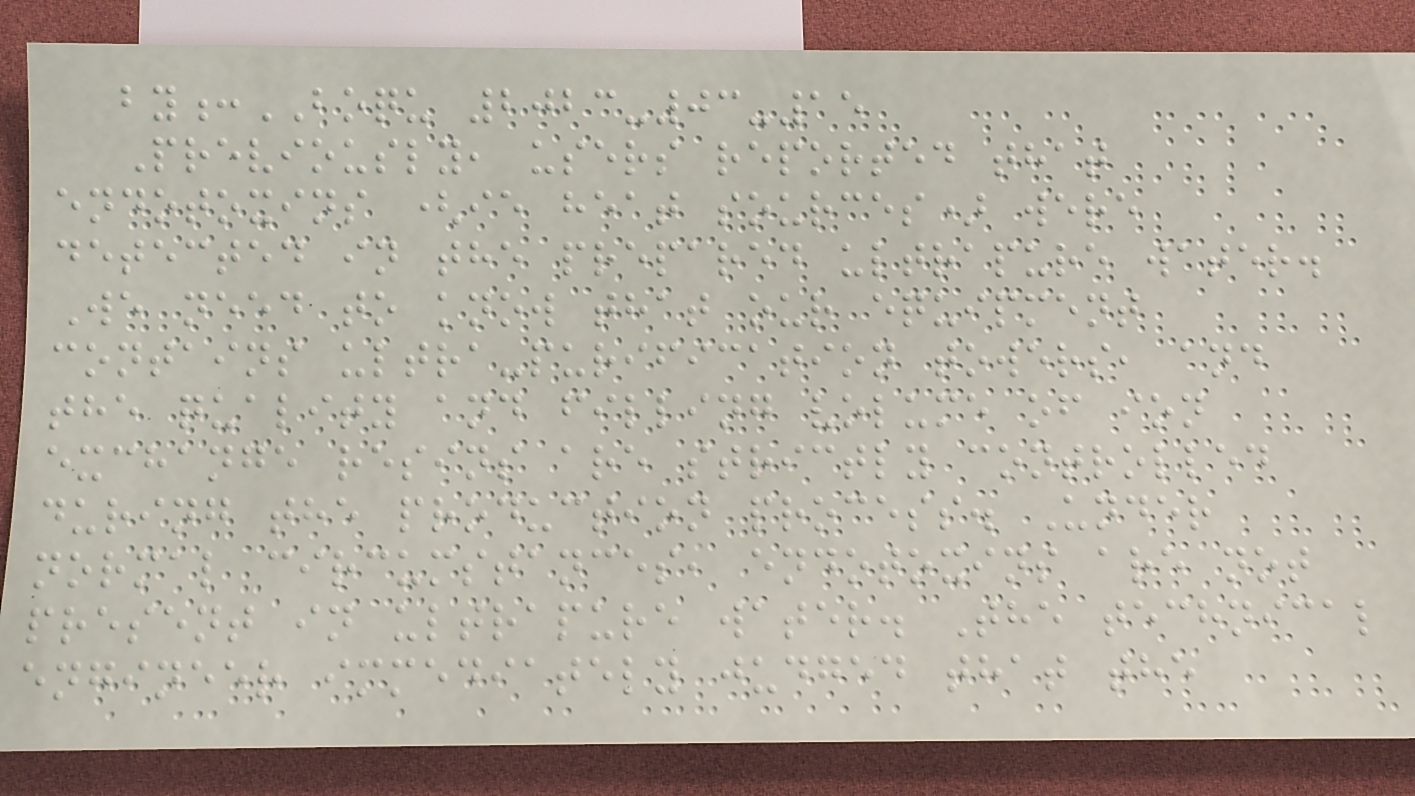by:BOQU 2023-03-15
Previously, users reported that
endotoxins (ie heat sources) were
detected in the prepared ultrapure water.
We need to know that our equipment
contains ultra-purification towers, and
the quality and filling volume of ion
exchange resins are strictly controlled
during the production process. Under
normal circumstances, endotoxins are not
present in ultrapure water. The technical
engineer immediately judged that the
